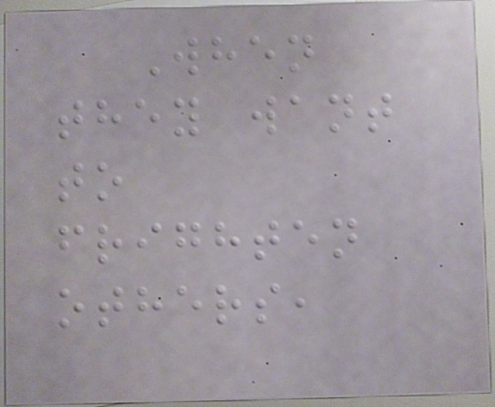When
they want
to
frighten
others,
